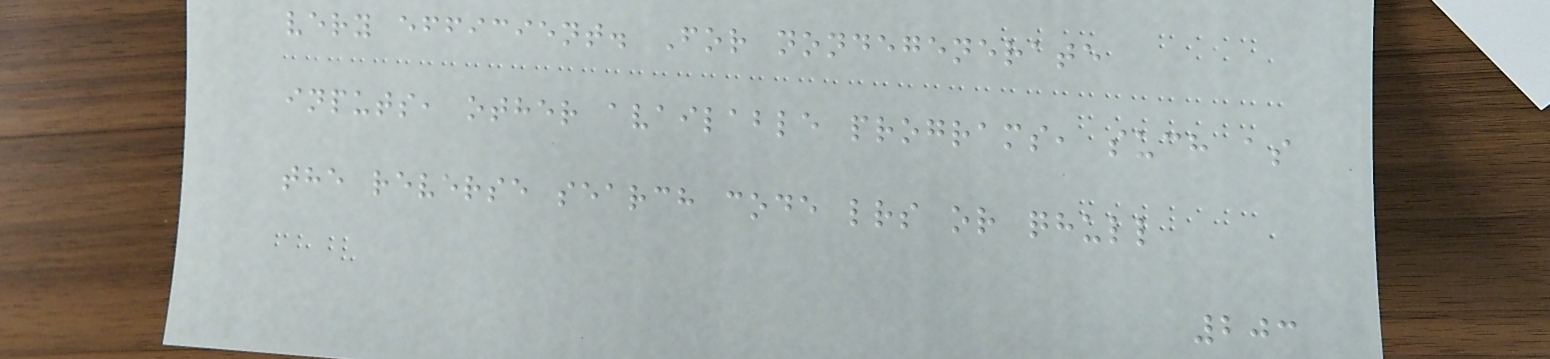very efficient. For nondegenerate
inputs, other available programs, such as
the reverse search code lrs or qhull
203
